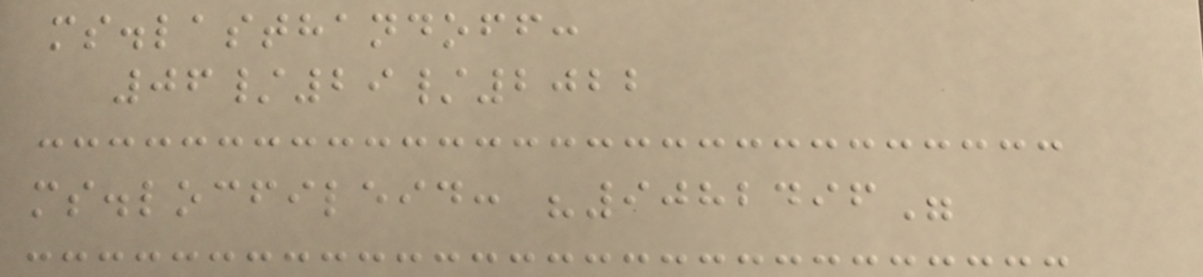ms.lasthandoff:
06/29/2022
ms.locfileid: "9082496"
